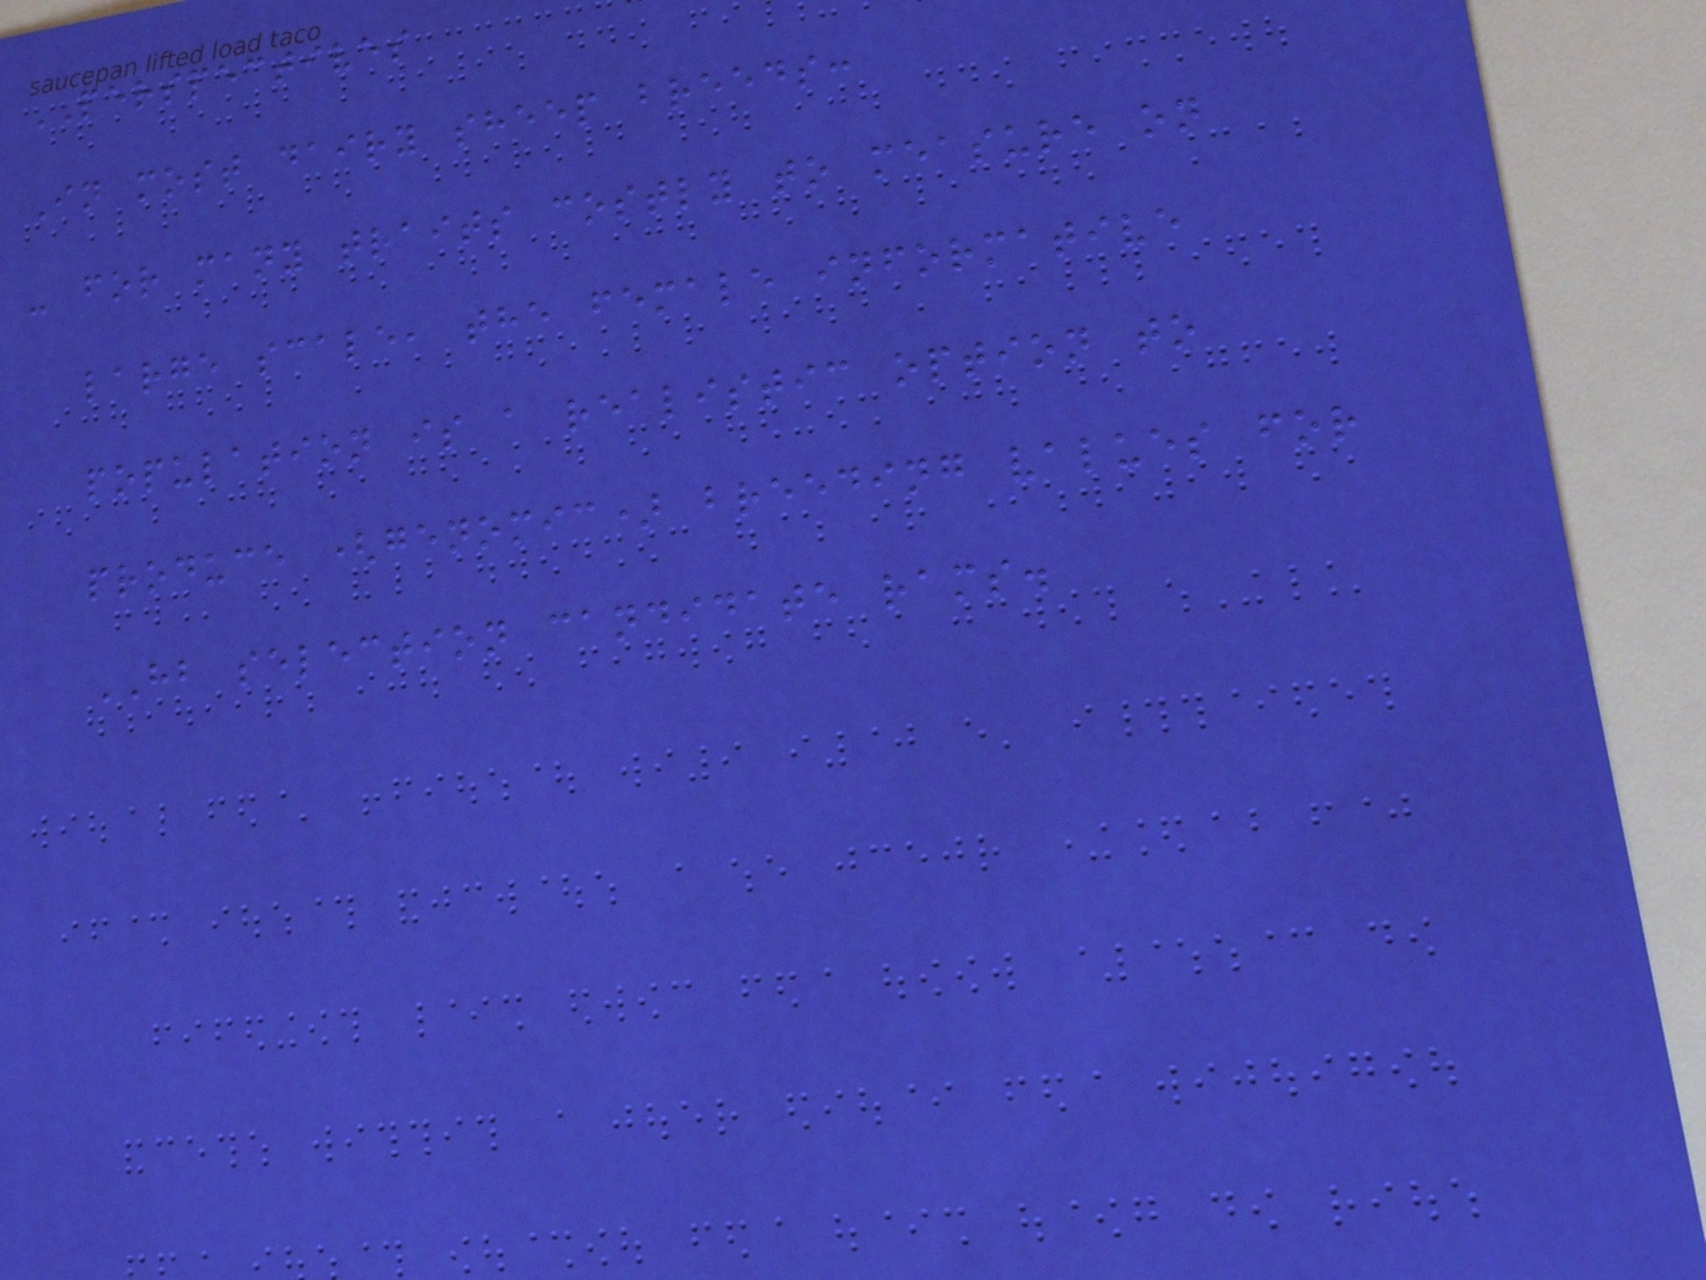PERSPECTIVES
In most dairy sheep breeds:
- for many traits costly to measure on
large scale, the female informative
population is a realistic option to
produce (genomic) breeding values for
HB selection candidate rams.
